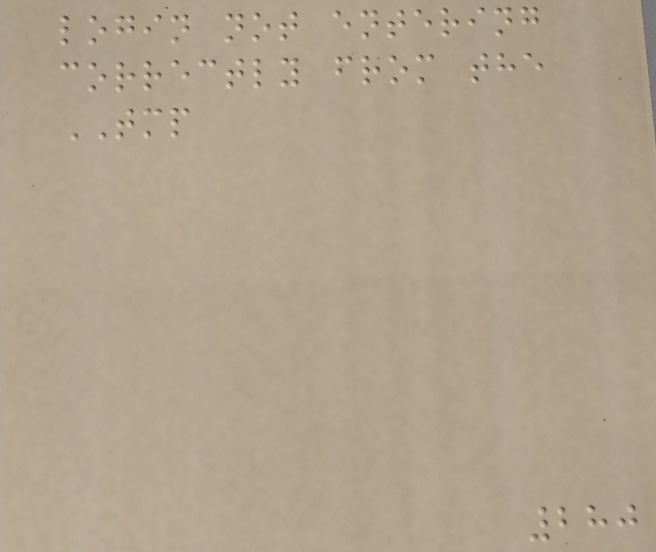login not entering
correctly from the
TMP
280
